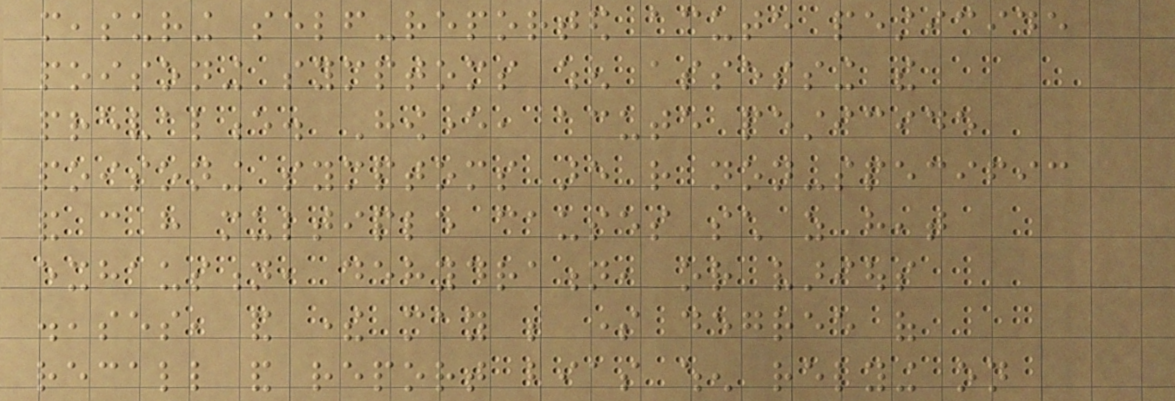measuring self-reported acute pesticide
poisoning symptoms when assessing the
prevalence. However, acute pesticide
poisoning symptoms are rather non-specific
and can have multiple causes such as heat
exhaustion, dehydration, or various
diseases, and there may be some degree of
recall and report bias when relying on
